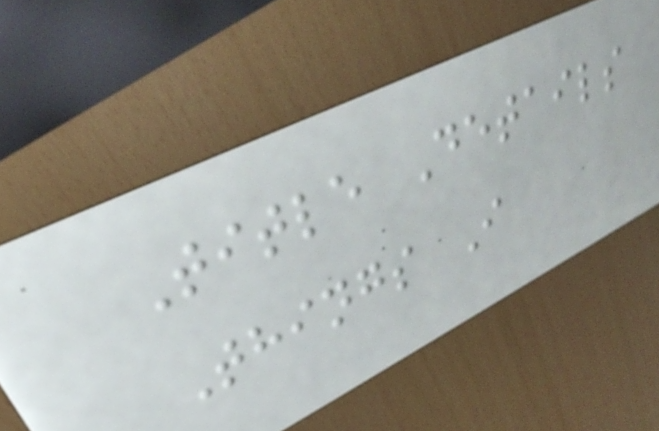Title Details
Things I
